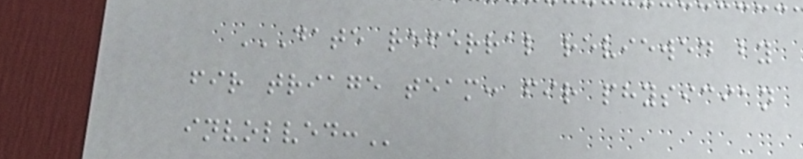DATE REFERRAL REVIEWED BY
FIR TRIAGE TEAM: FIR PHYSICIAN
INVOLVED:
